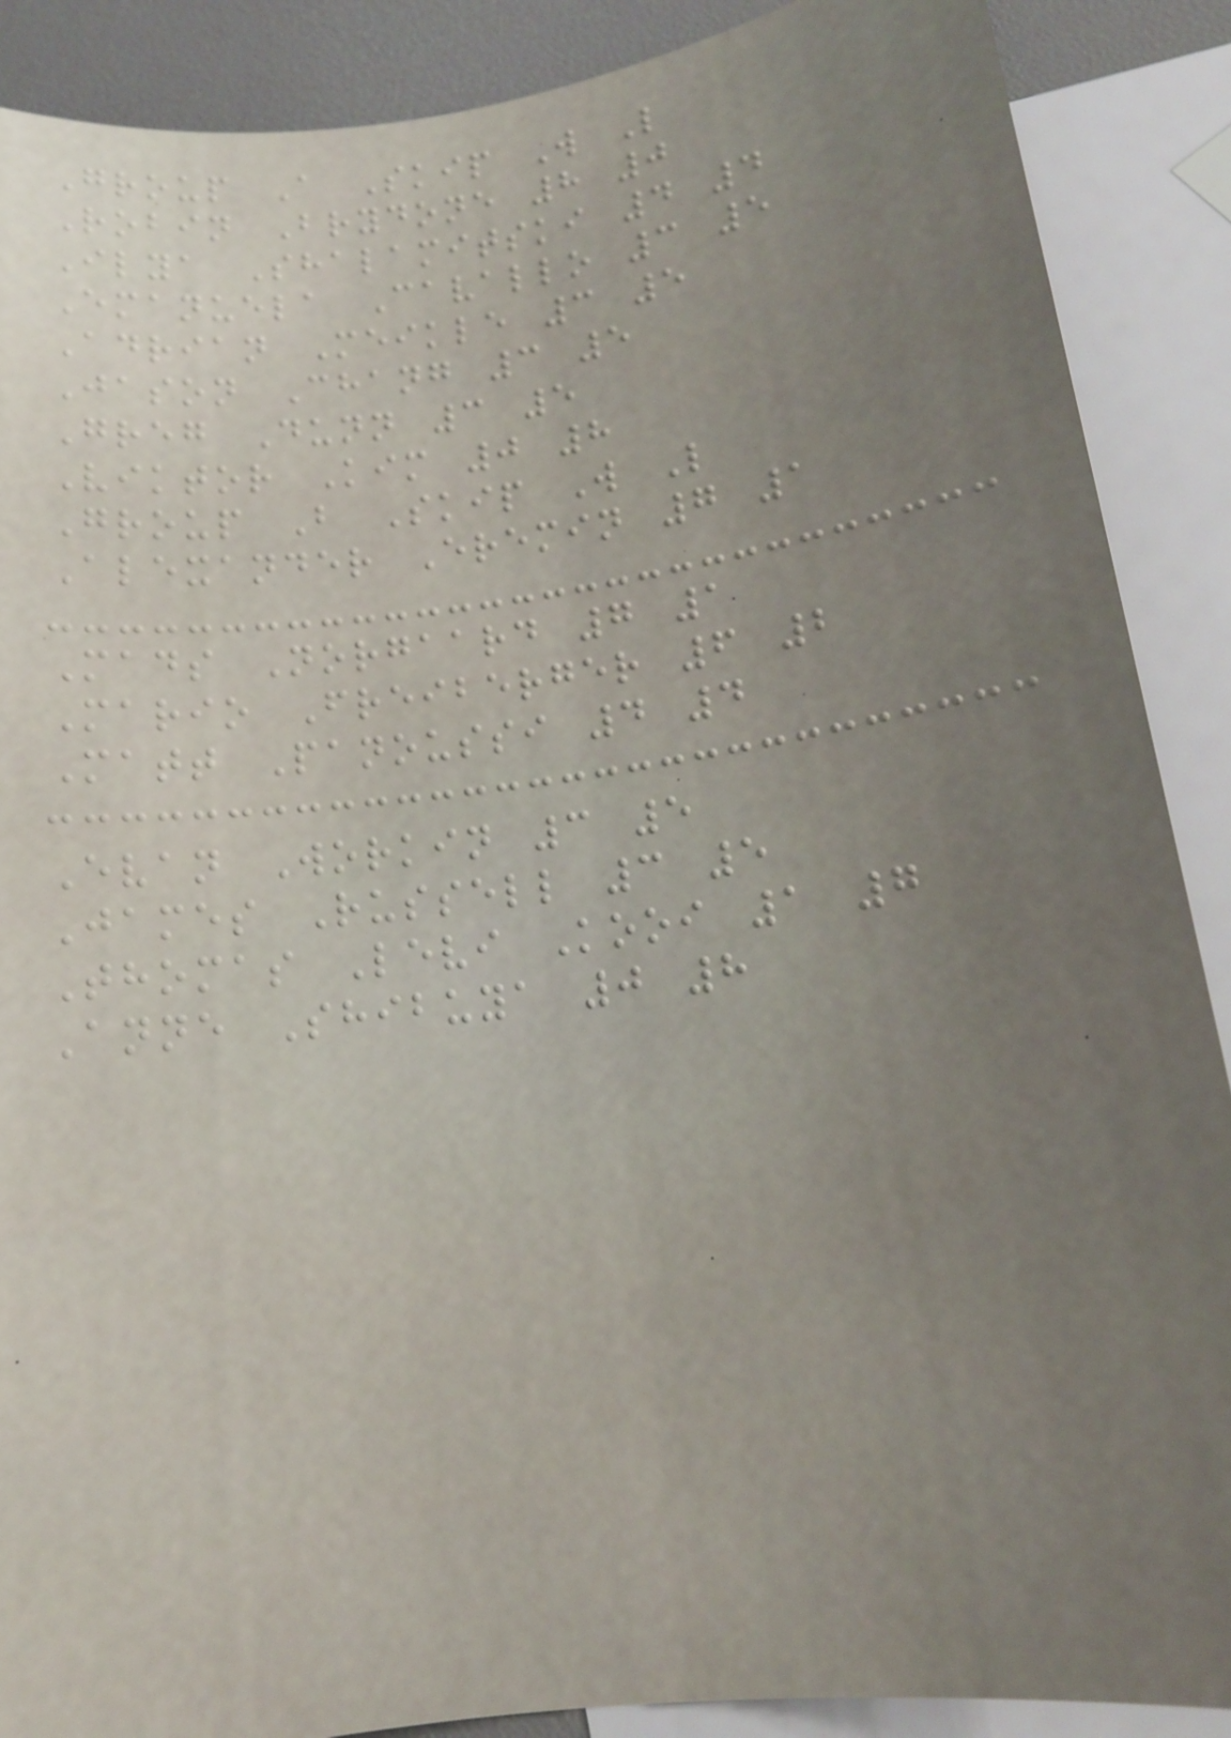Group A Skip W L
Robin Brydone 8 0
Ilya Shalamitski 4 4
Emanuela Cavallo 3 5
Adrian Meikle 3 5
Jason Chang 3 5
Greg Dunn 3 5
Viktor Kim 0 8
Group B Skip W L
Alexander Eremin 7 1
Mads Norgaard 7 1
Mario Freiberger 6 2
Matt Panoussi 4 4
Evan Workin 3 5
James Russell 3 5
Thomas Levi Kooi 1 7
Anne Shibuya 0 8
